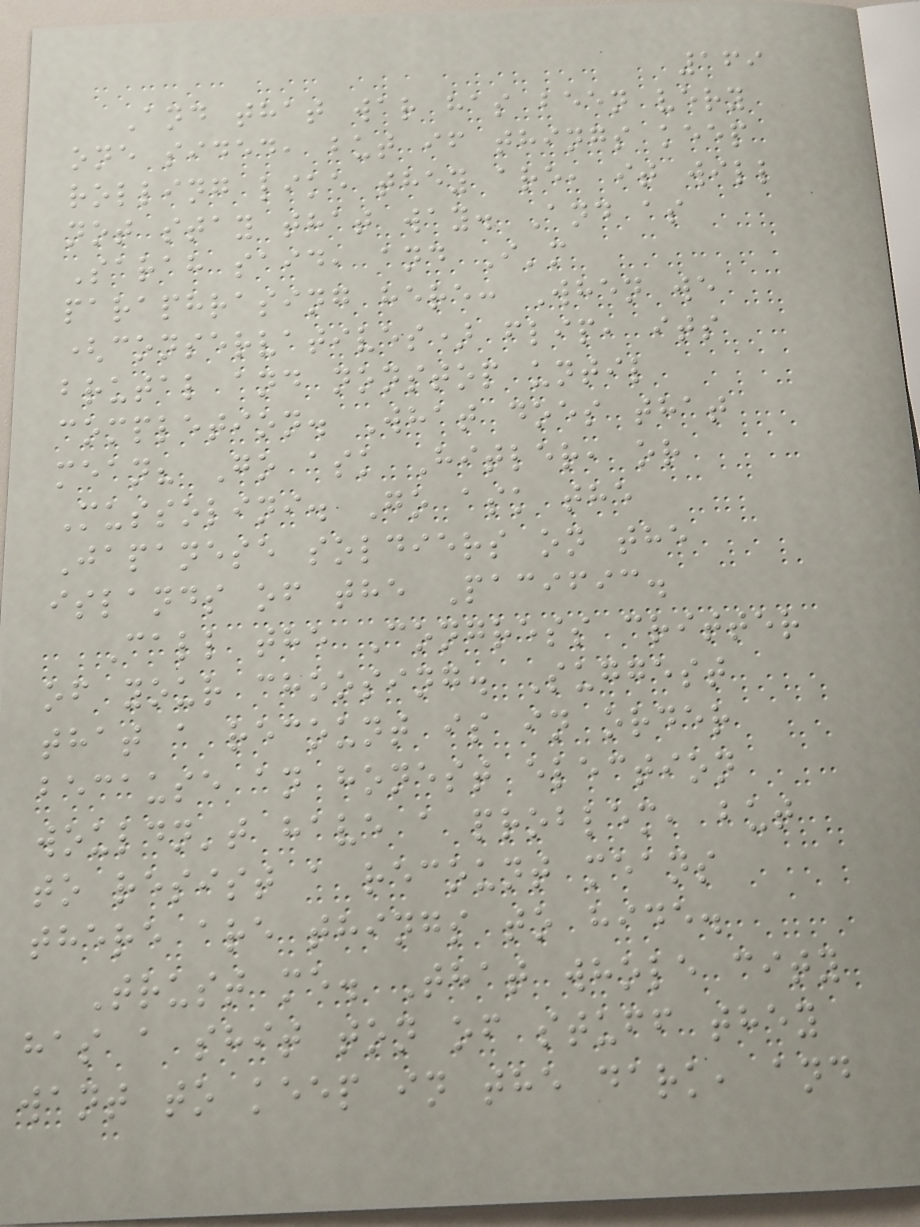169
And that war has been very
one sided, but if things keep
rolling like they are, it will
not stay that way. And as
Sarah said, and I'm
paraphrasing here: When we
(conservatives) flip, its
brutal and nonstop until
completion. What does that
mean? Go ask Hitler, or
Mussolini. Go ask the
Japanese soldiers on the
islands of the Pacific.
Call the Congress critter
of your choosing. Suggest
that a recount is in order
because an honest election
wouldn't have a problem, but
to resist a recount means
there are things to hide.
Trust me. That whole city
has a shit ton of stuff they
want to keep in the dark, and
